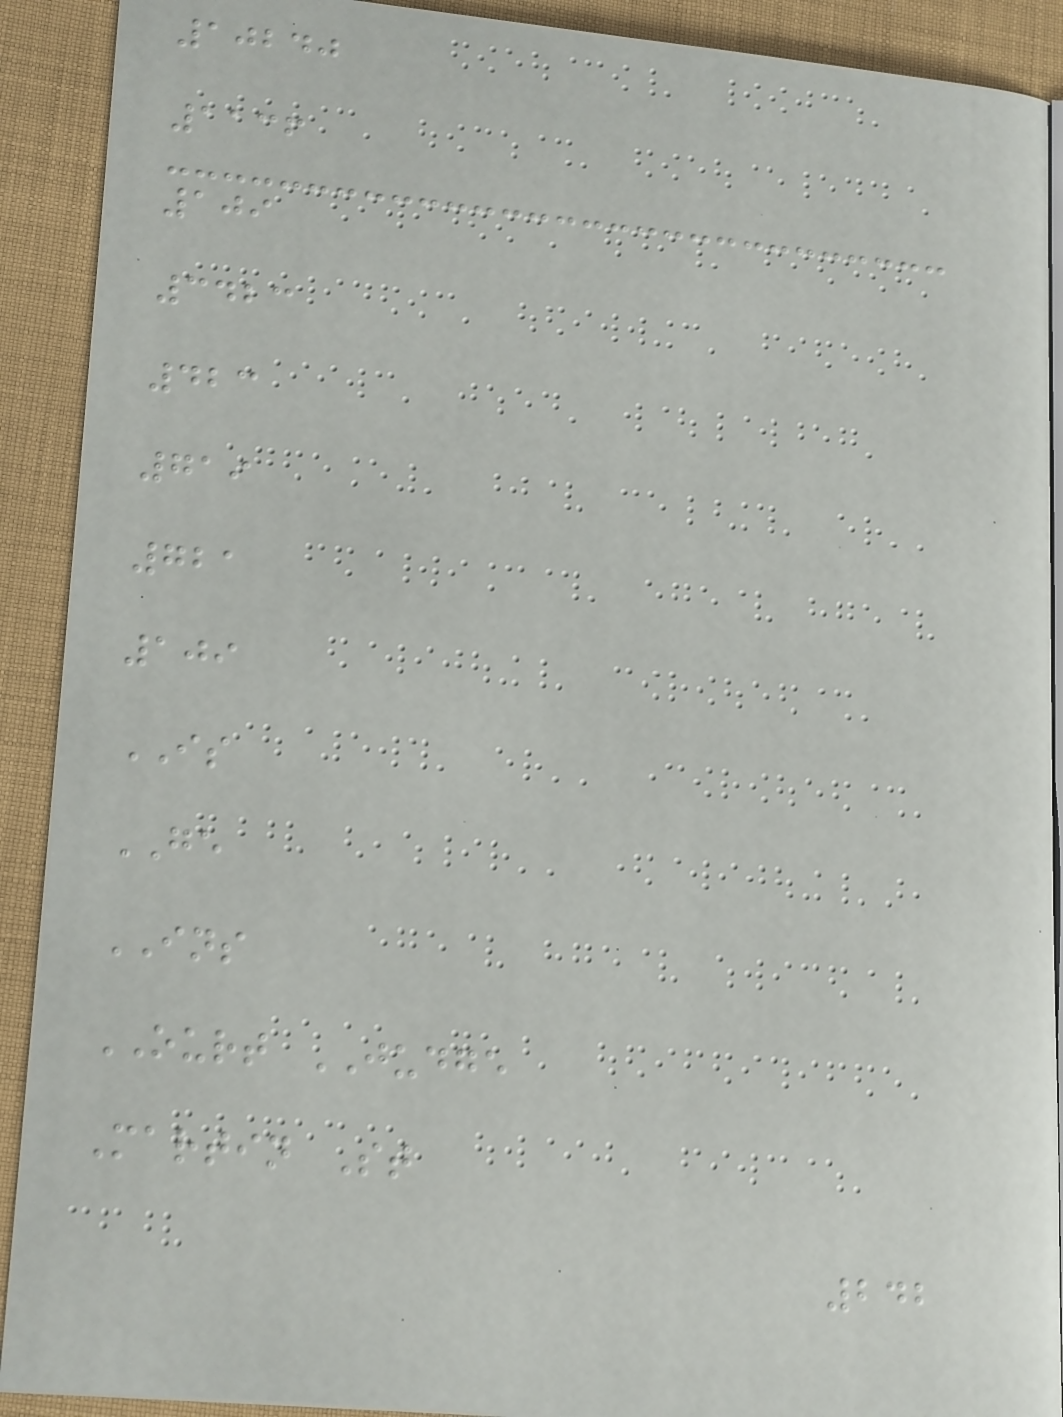10240
1136
109
3423
423
719
721
109
IS
GE
INS
OURT JUDGE
Martin St
242
